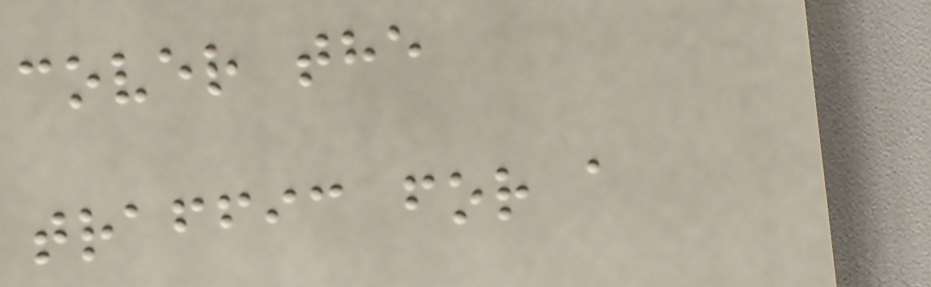cover the
traffic for a
